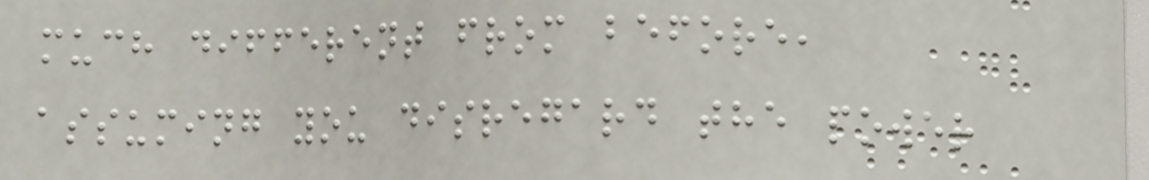much different from before,
assuming you disregard the power
